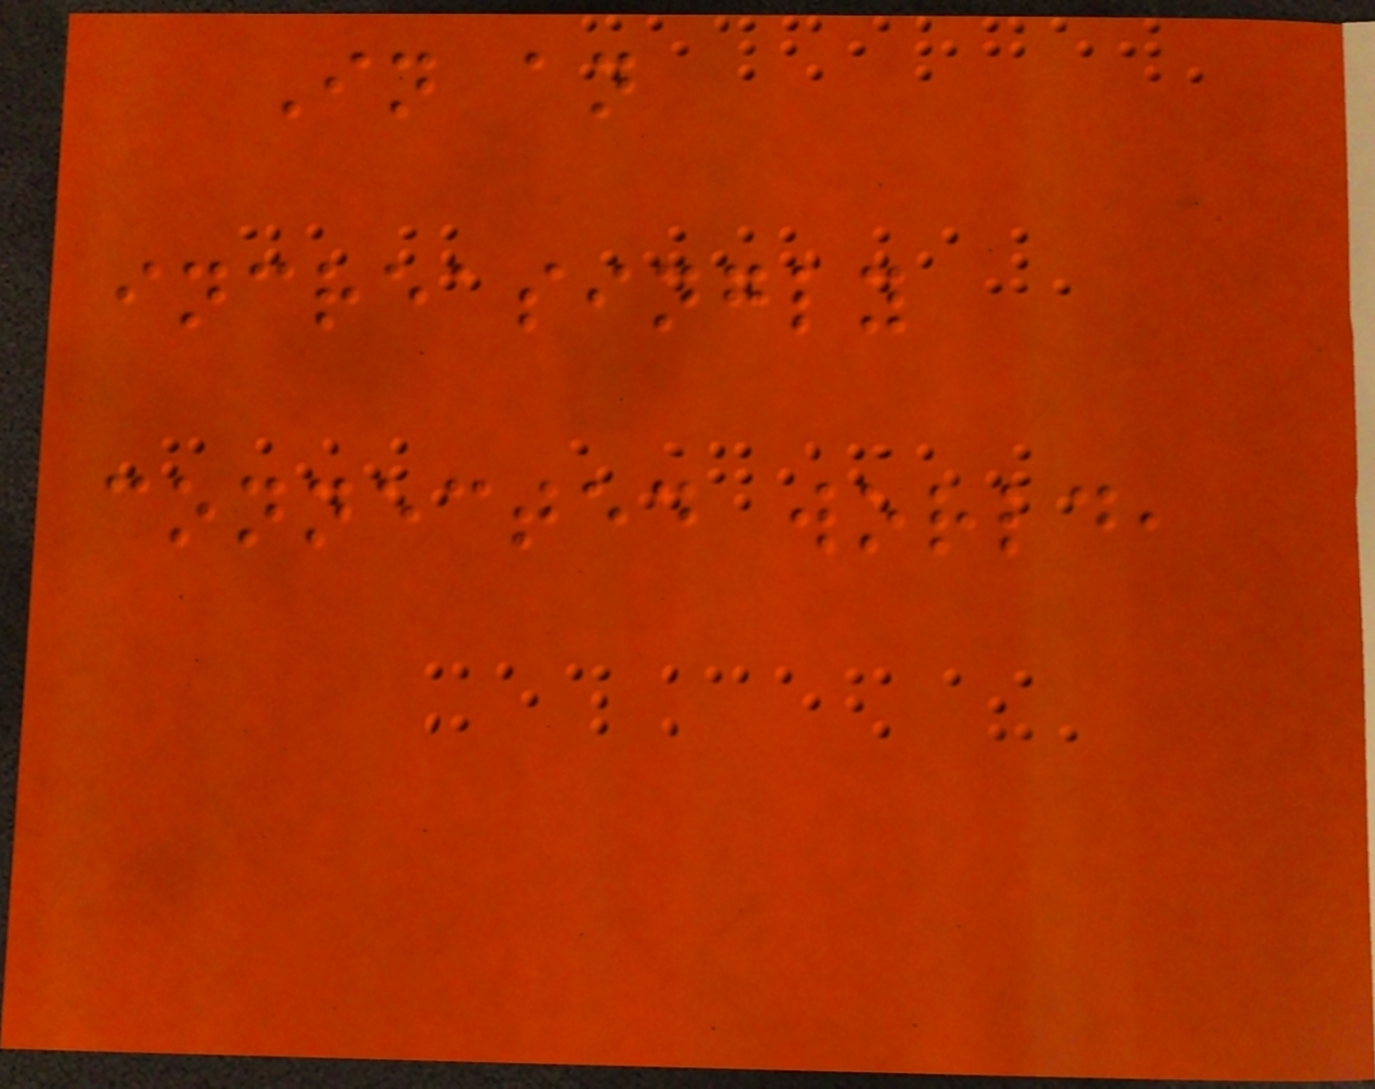In an
increasingly
connected world,
